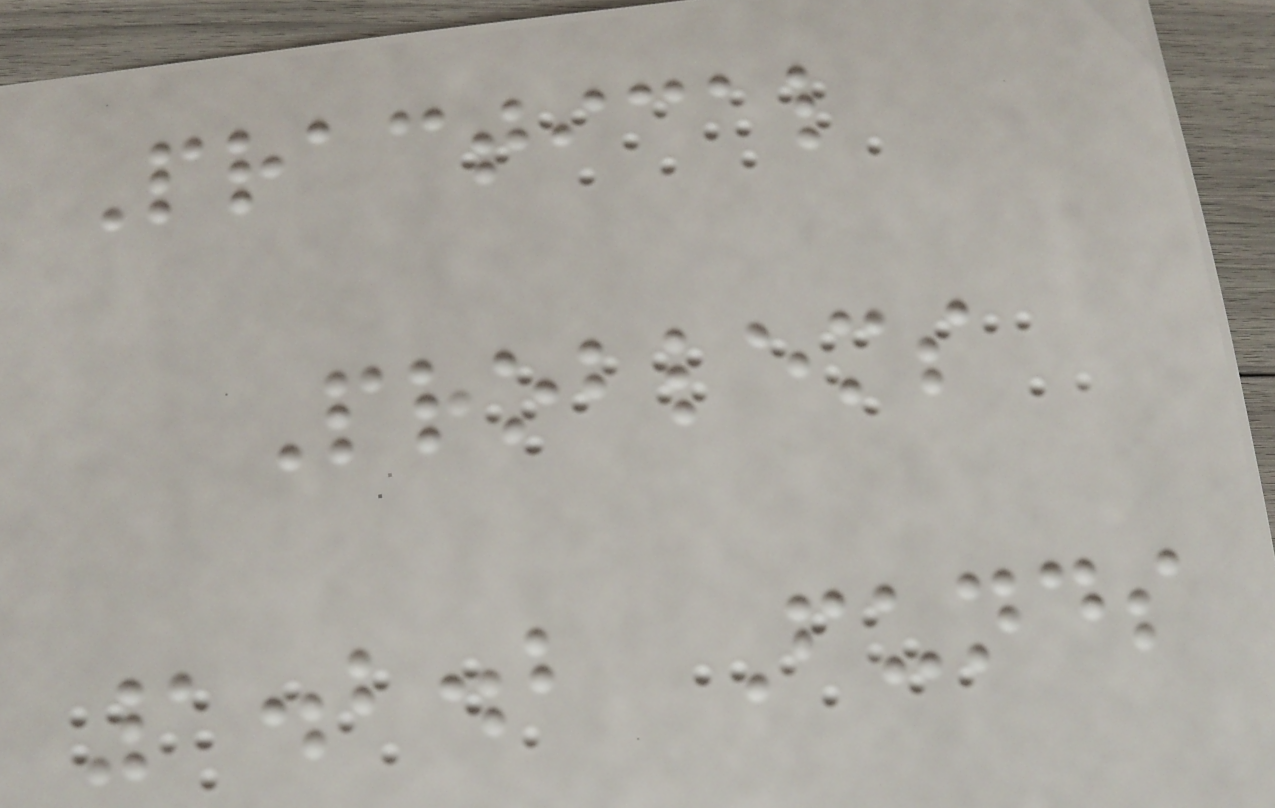Practical
Problems
1.2.2 Funds
